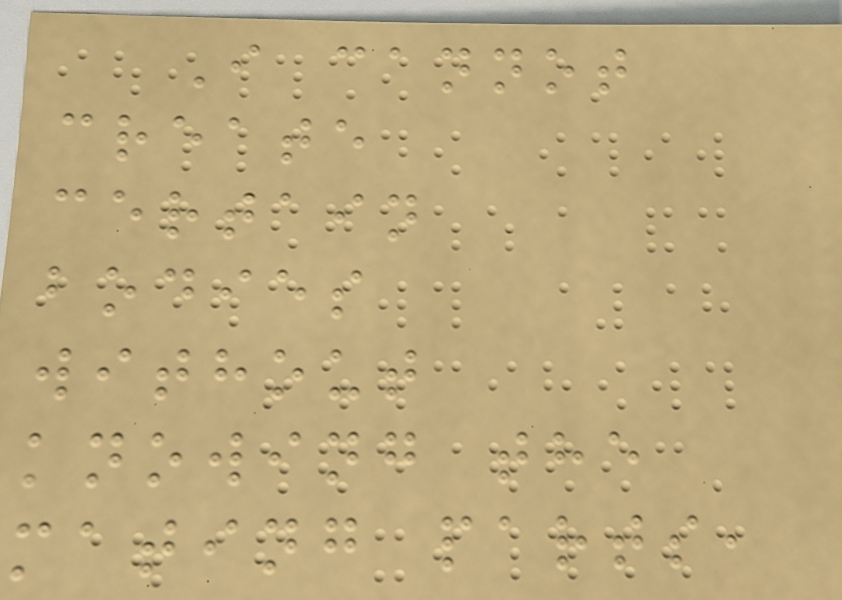I cannot
create
certain
bodies
without
knowing the
mating parts,
